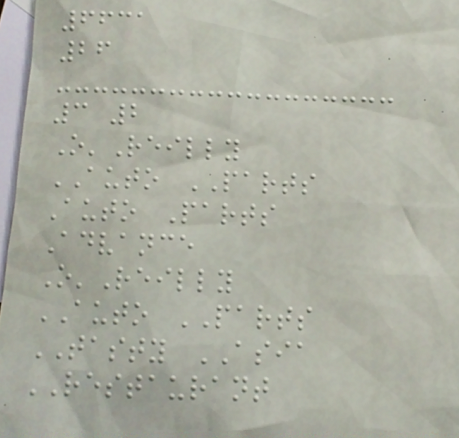6631
26
3 2
O'Reilly
AUTO PARTS
Auto Parts
Advance
O'Reilly
AUTO PARTS
TASTY ASIA
RESTAURANT
